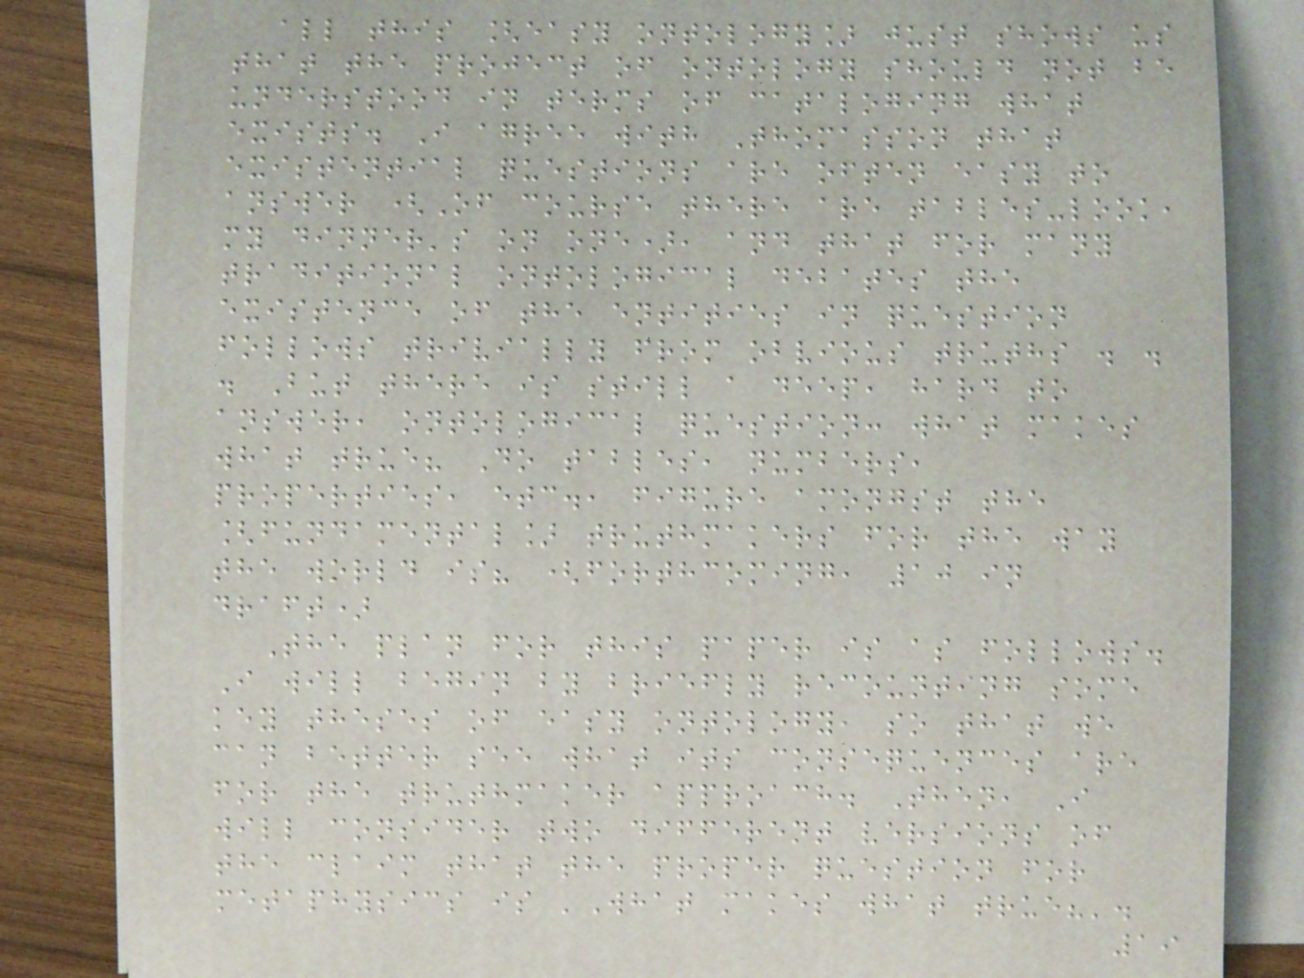all this [easy ontology] just shows us
that the project of ontology should not be
understood in terms of cataloging what
exists. I agree with Thomasson that
existential questions are often easy to
answer (Of course there are tables-look,
my dinner's on one), and that for many
traditional ontological debates the
existence of the entities in question
follows trivially from obvious truths . .
. But there is still a deep, hard to
answer, ontological question: what makes
what true? Do tables, numbers,
properties, etc., figure amongst the
[fundamental] truthmakers for the way
the world is? (forthcoming, 10 in
draft)
The plan for this paper is as follows.
I will begin by briefly recounting some
key theses of easy ontology, so that we
can better see what its consequences are
for the truthmaker approach. Then, I
will consider two different versions of
the claim that the proper question for
metaphysics is 'What makes what true?'.
19
